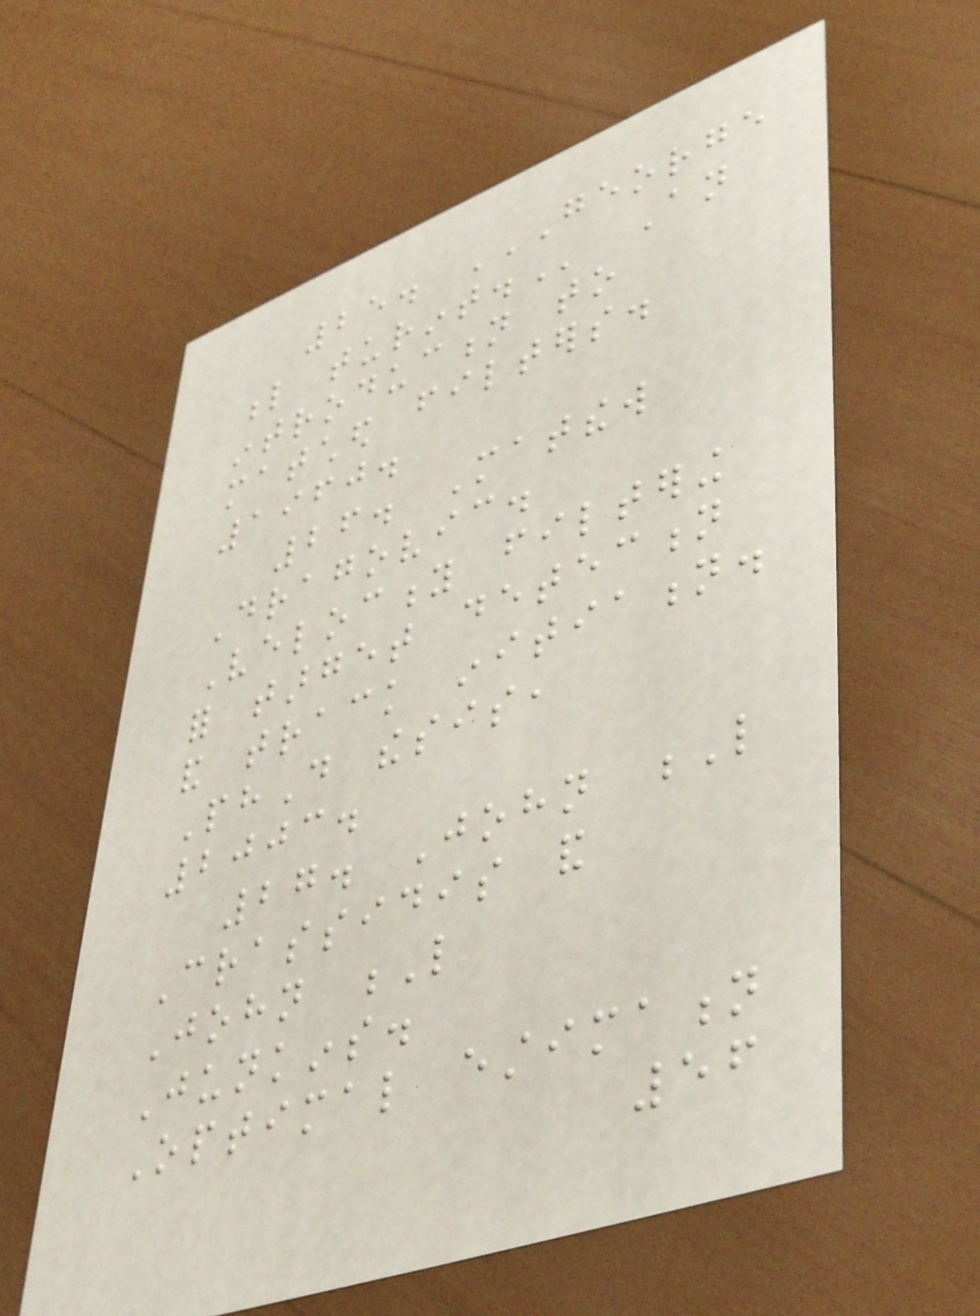25. GEORGE
L TURINT. An
introduction to
matched filters.
1960.
26. Matthew
Dragovic.
Velocity filtering
for target detection
and track initiation.
PhD thesis,
2003.
27. John L
Crassidis and
John L
Junkins.
Optimal estimation
56
